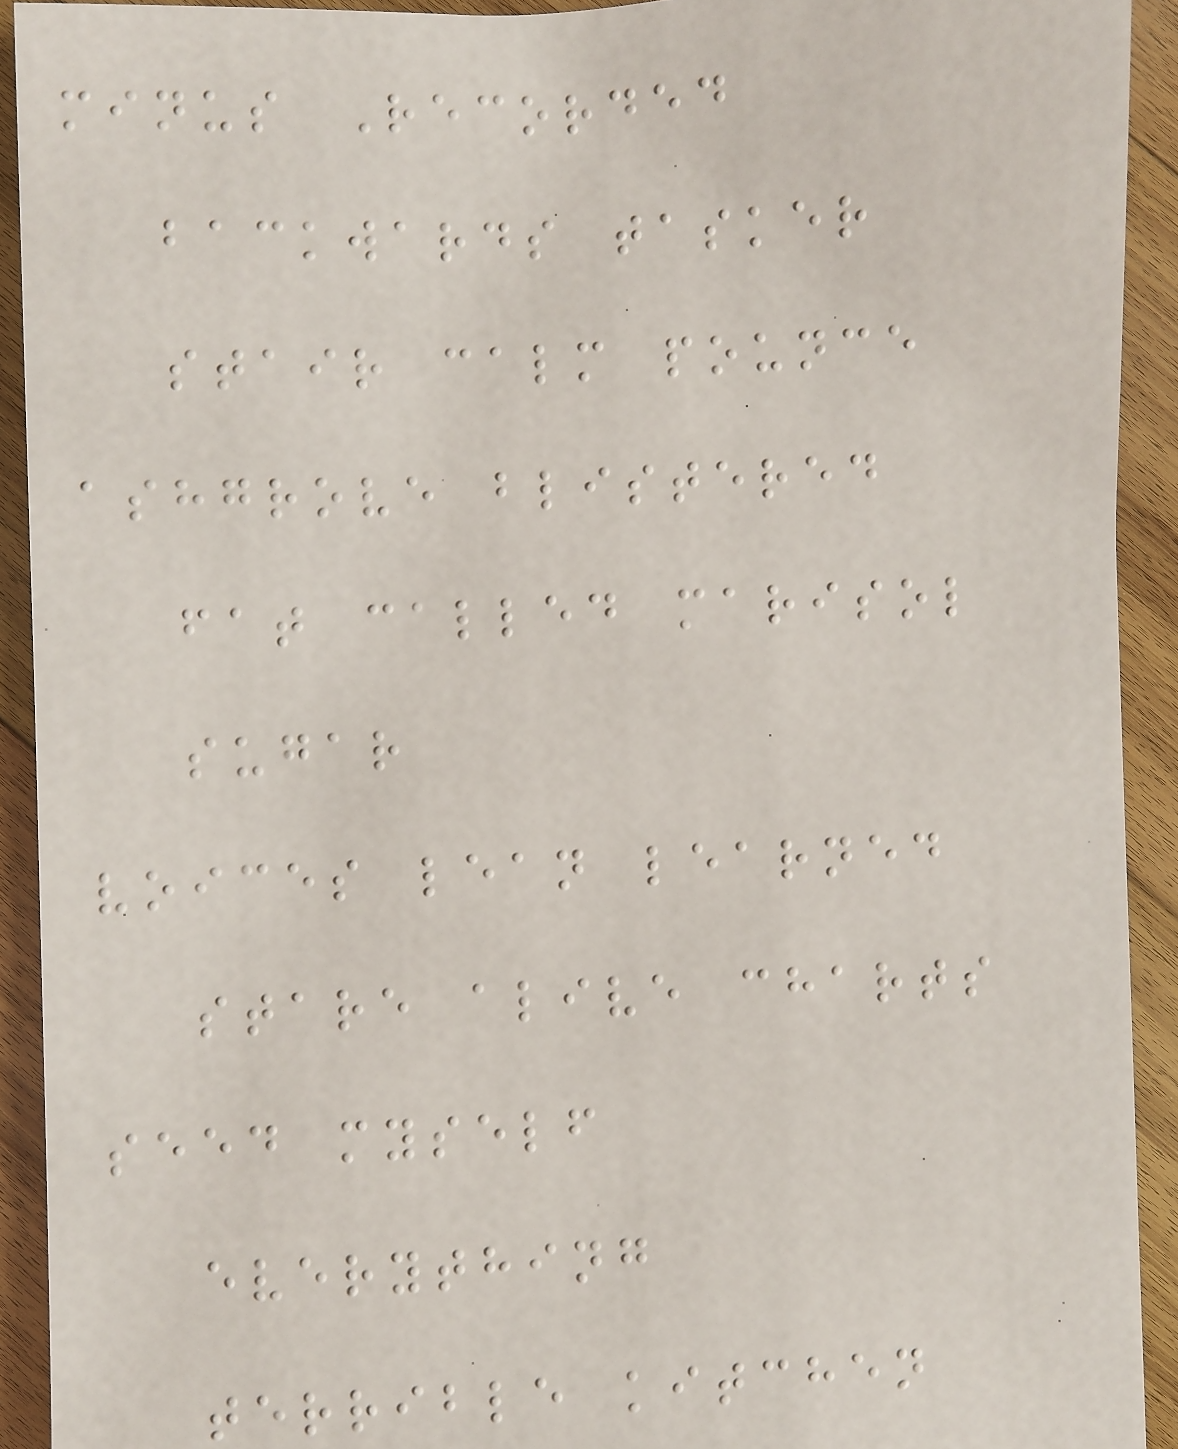minus Recorded
backwards tasker
stair calm pounce
ashgrove blistered
fat called marisol
sugar
voices lean learned
stare alive charts
seed myself
everything
terrible kitchen
